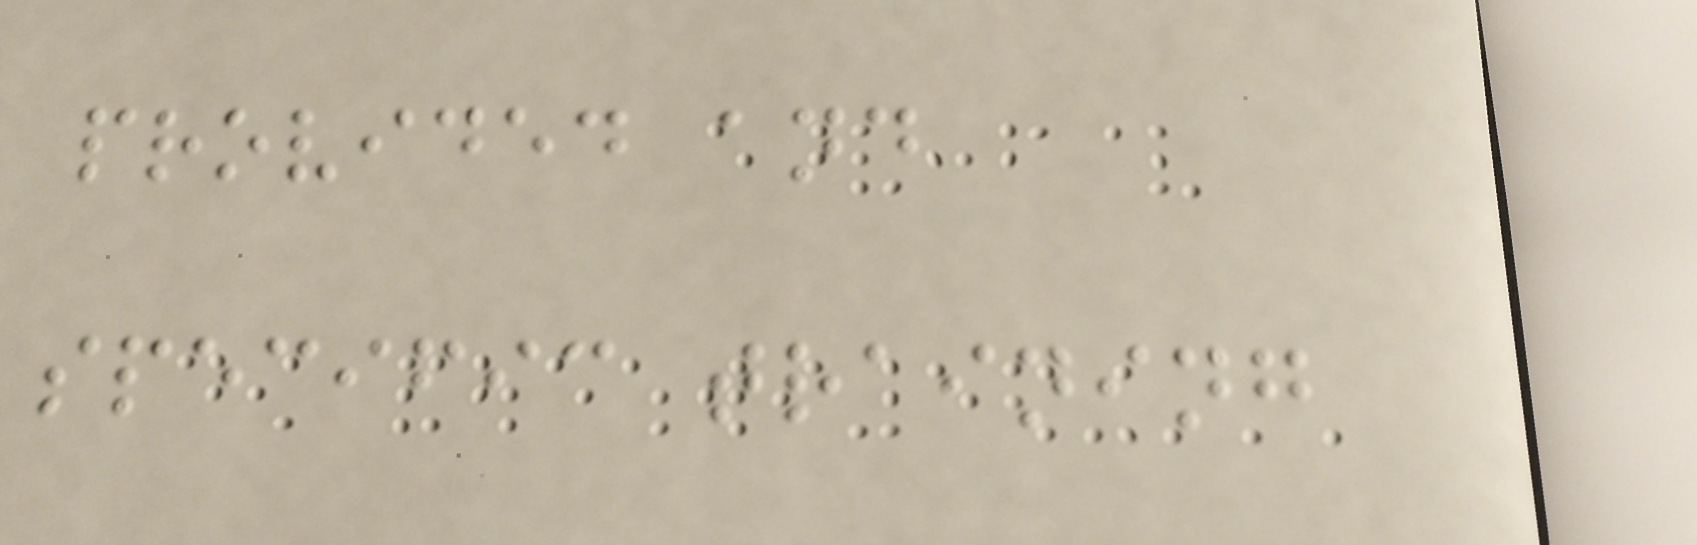provided and
specific training
